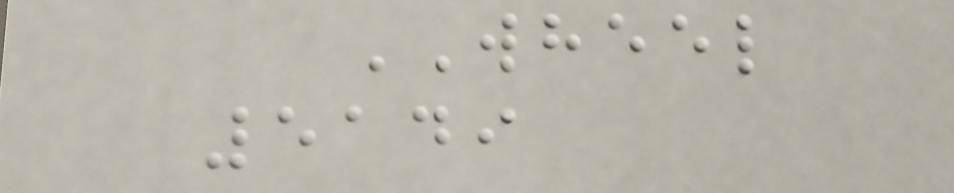WHEEL
5149
